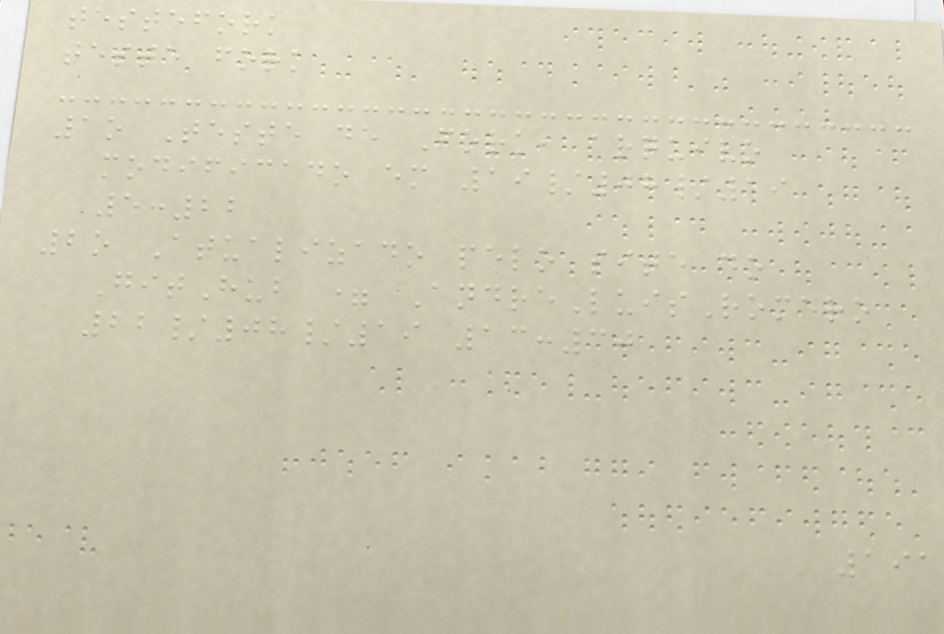testefork
teste fork
1o Teste de Fork, arquivo
modificado em 19/08/19
5:22
2o Atualizado pelo site do
GitHub = AndreLuisRomero
22/08/19 13:30
191
